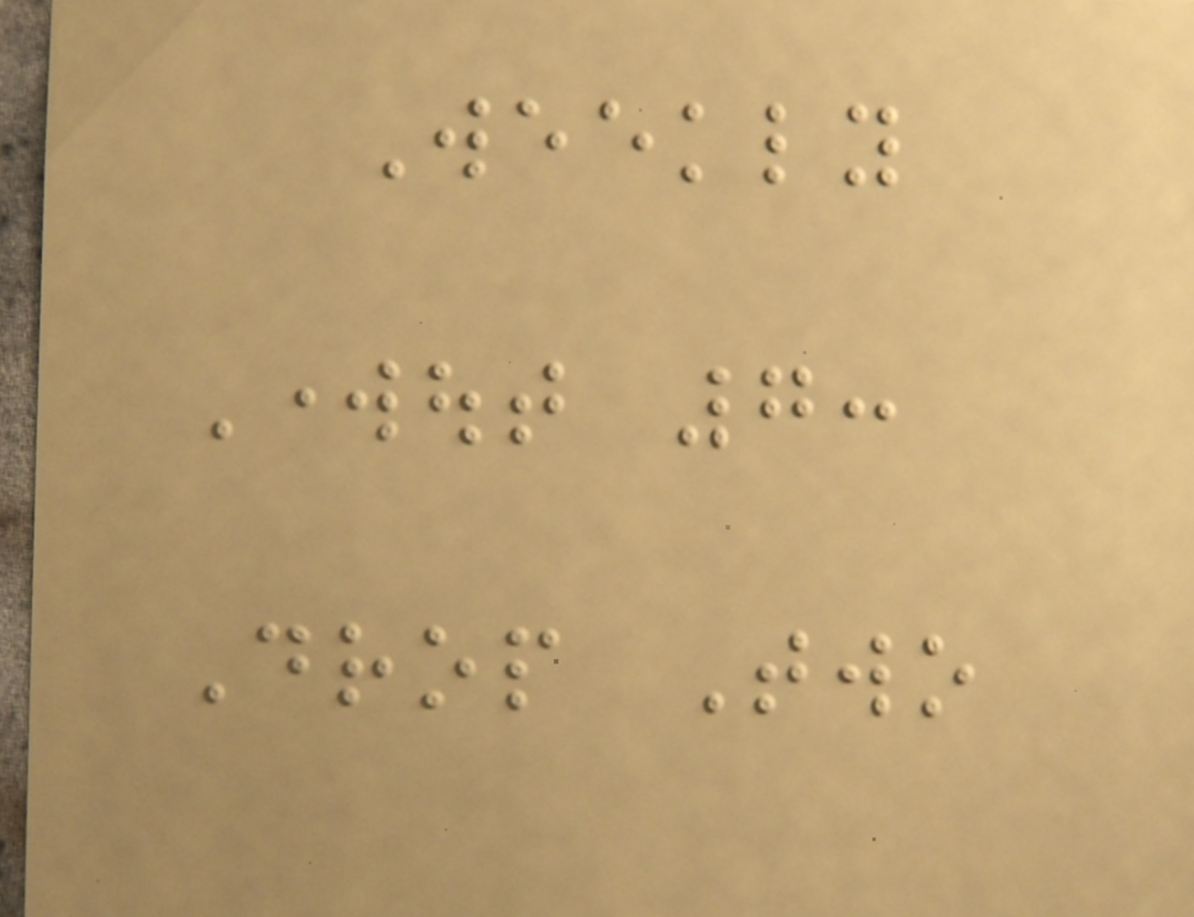Weekly
Workout 7:
Drop Two
